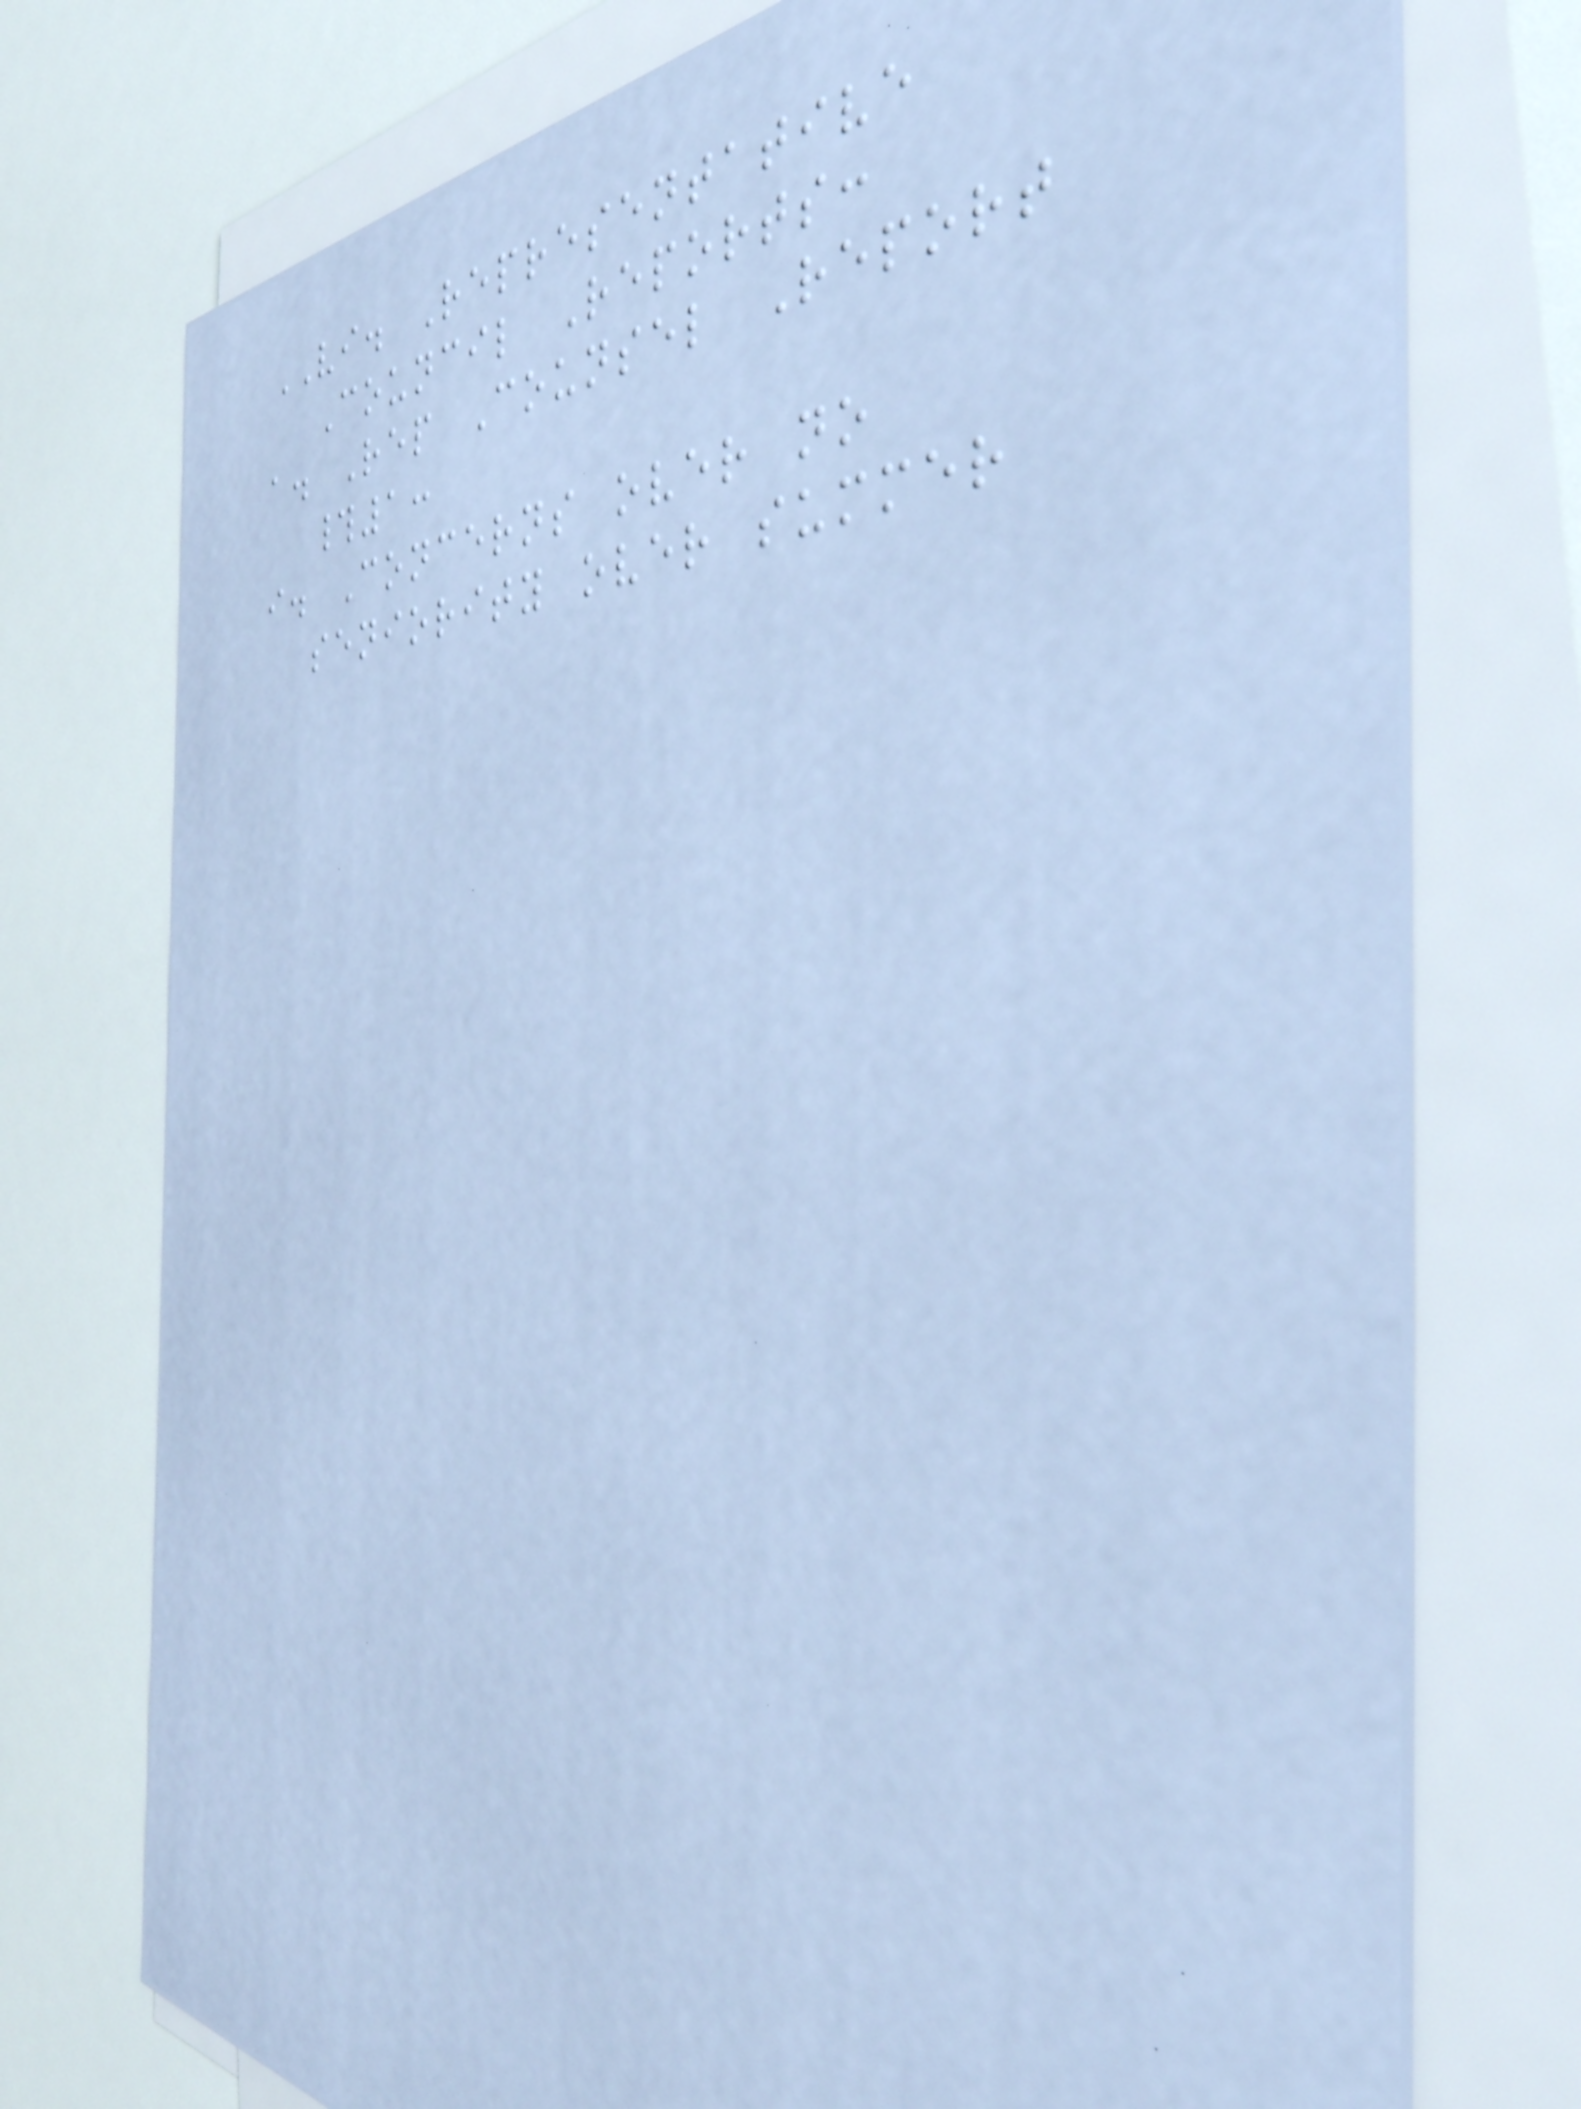VI. Representative
Council Reports:
a. Rep Counsel Report
#1:
i. Concerns over no
seniority over summer
